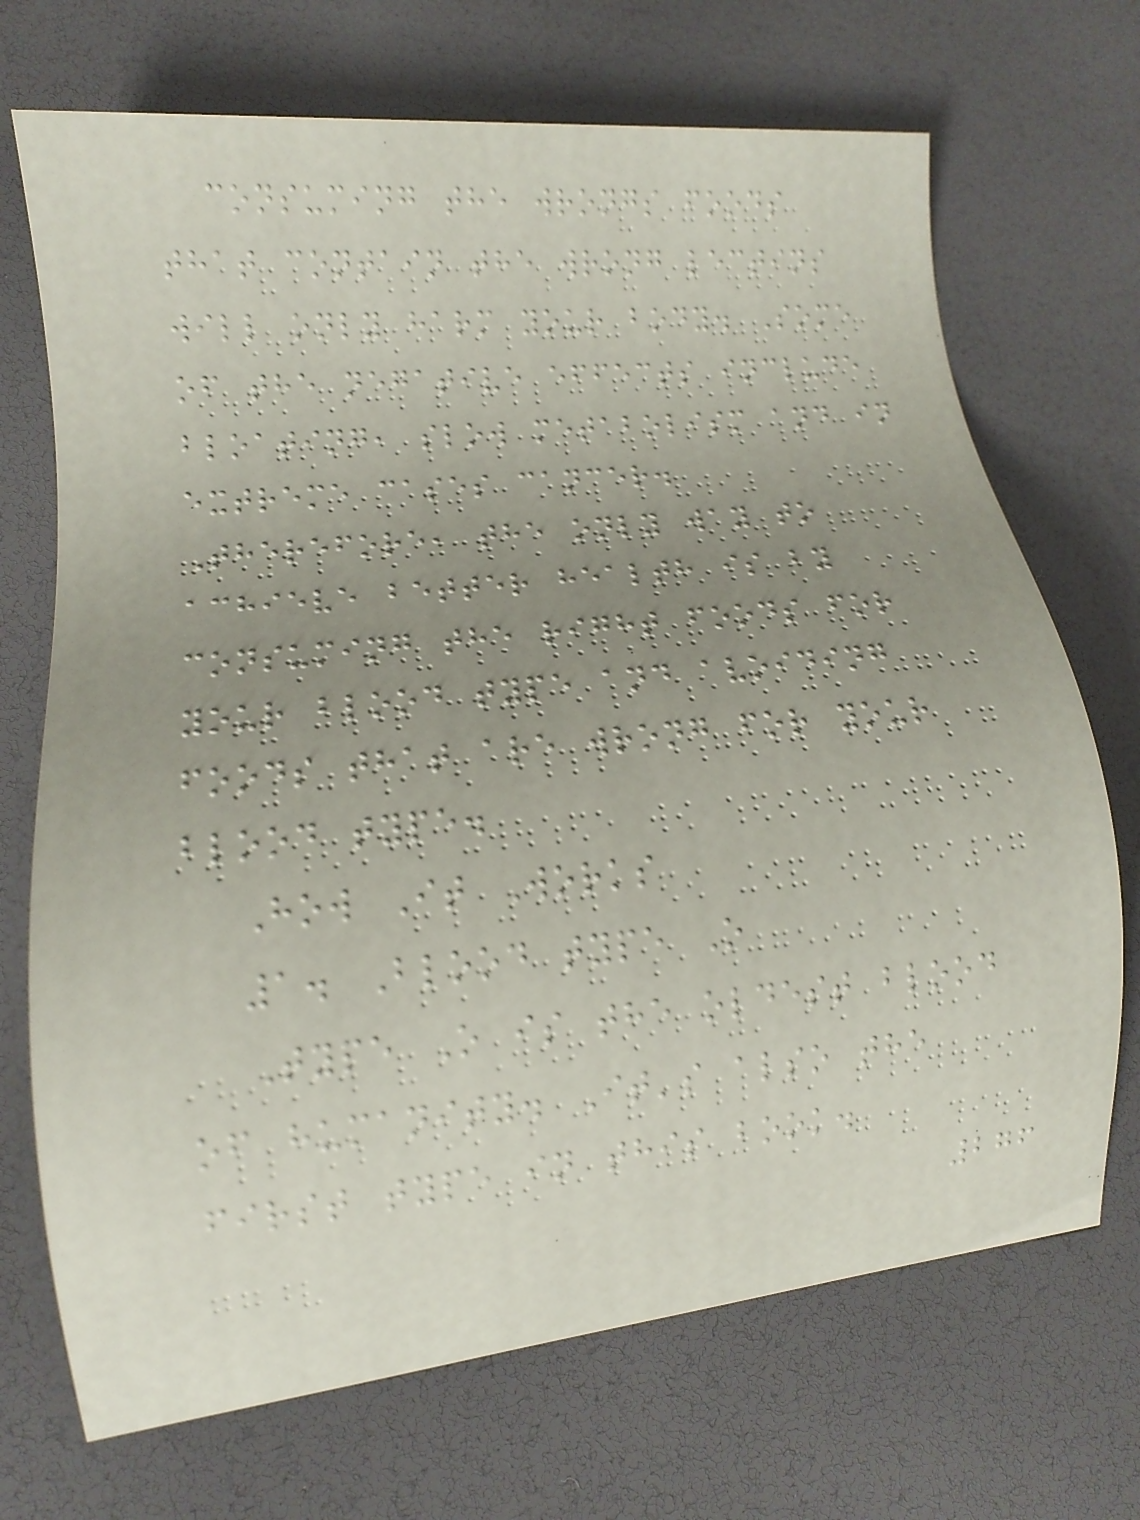consuming the wrongs foods
that contain the wrong lectins
will only harm your body. Some
of the negative effects include
bloating, slow metabolism and in
extreme cases cancer.
Therefore, the only way to
achieve better health is by
consuming the right foods for
your blood type and avoiding
foods that are wrong for your
blood type.
How It Works
1. Blood type O
Type O is the oldest blood
of humanity. It's also the
first type in this book.
276
